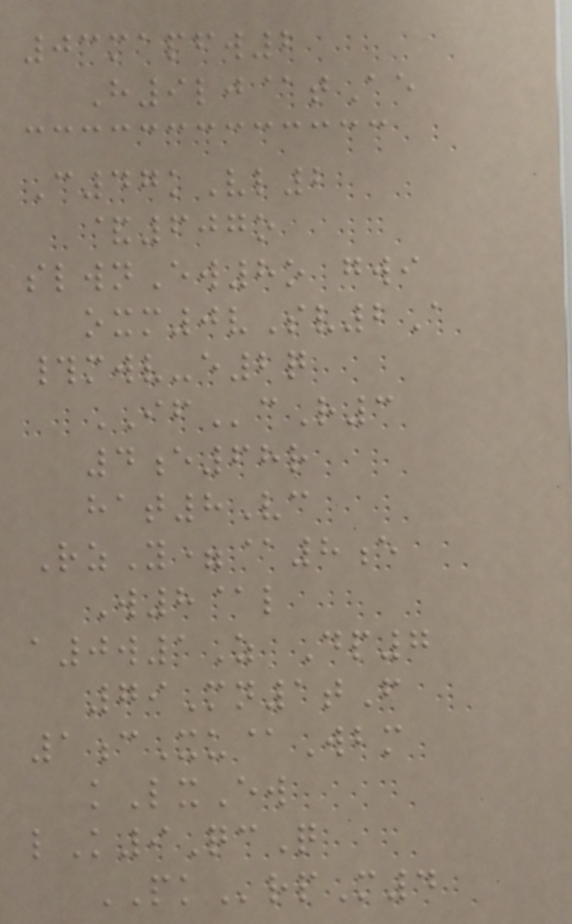03mapfw2
H9lj@tAe
C47kVl2
&607o
slwnEw8o gwi
oxm0vSv2A
#mwv-e2q
IFcR3
4e68r
hat8Vc
RzY=@8e
W8@l
a0w1Z Dp7
79Mn1tF
1cXu@Wbm
kLxEw
lK9QcQ
PKrpM4
